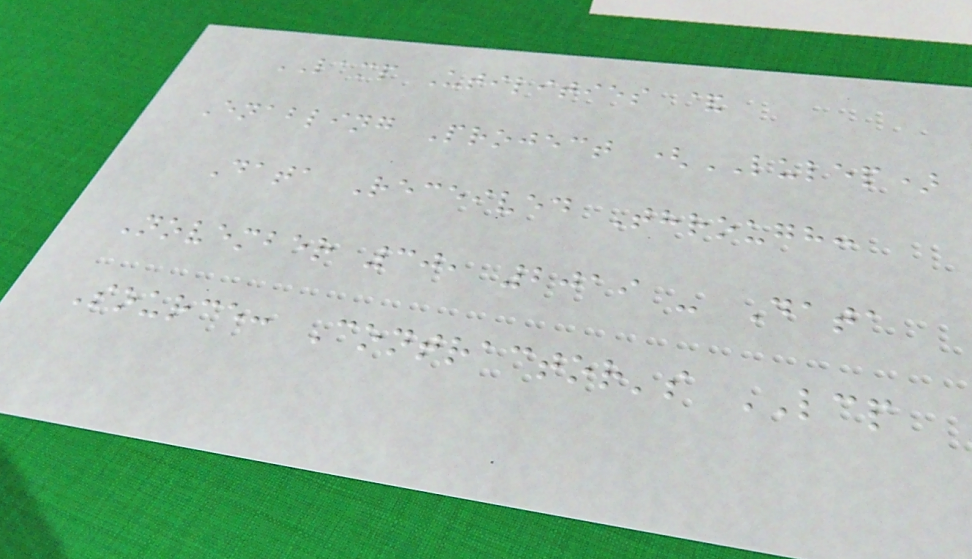LAMP Utilities &
Enabling Project (LULEP)
Data Received Through:
November 30, 2019 - Data
Source: Contractor's LCP
